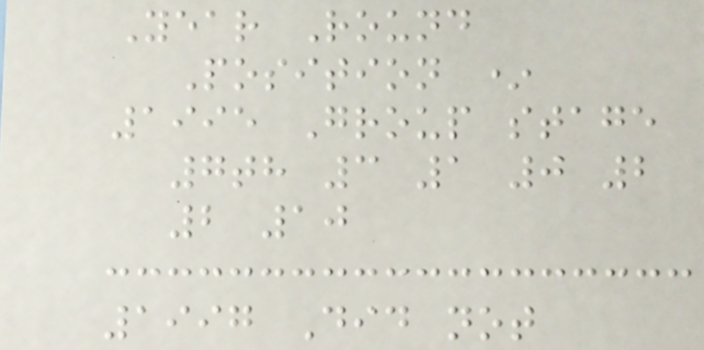Year Round
Position *
1995 Group stage
7th 3 1 0 2
2 10
1997 Did not
